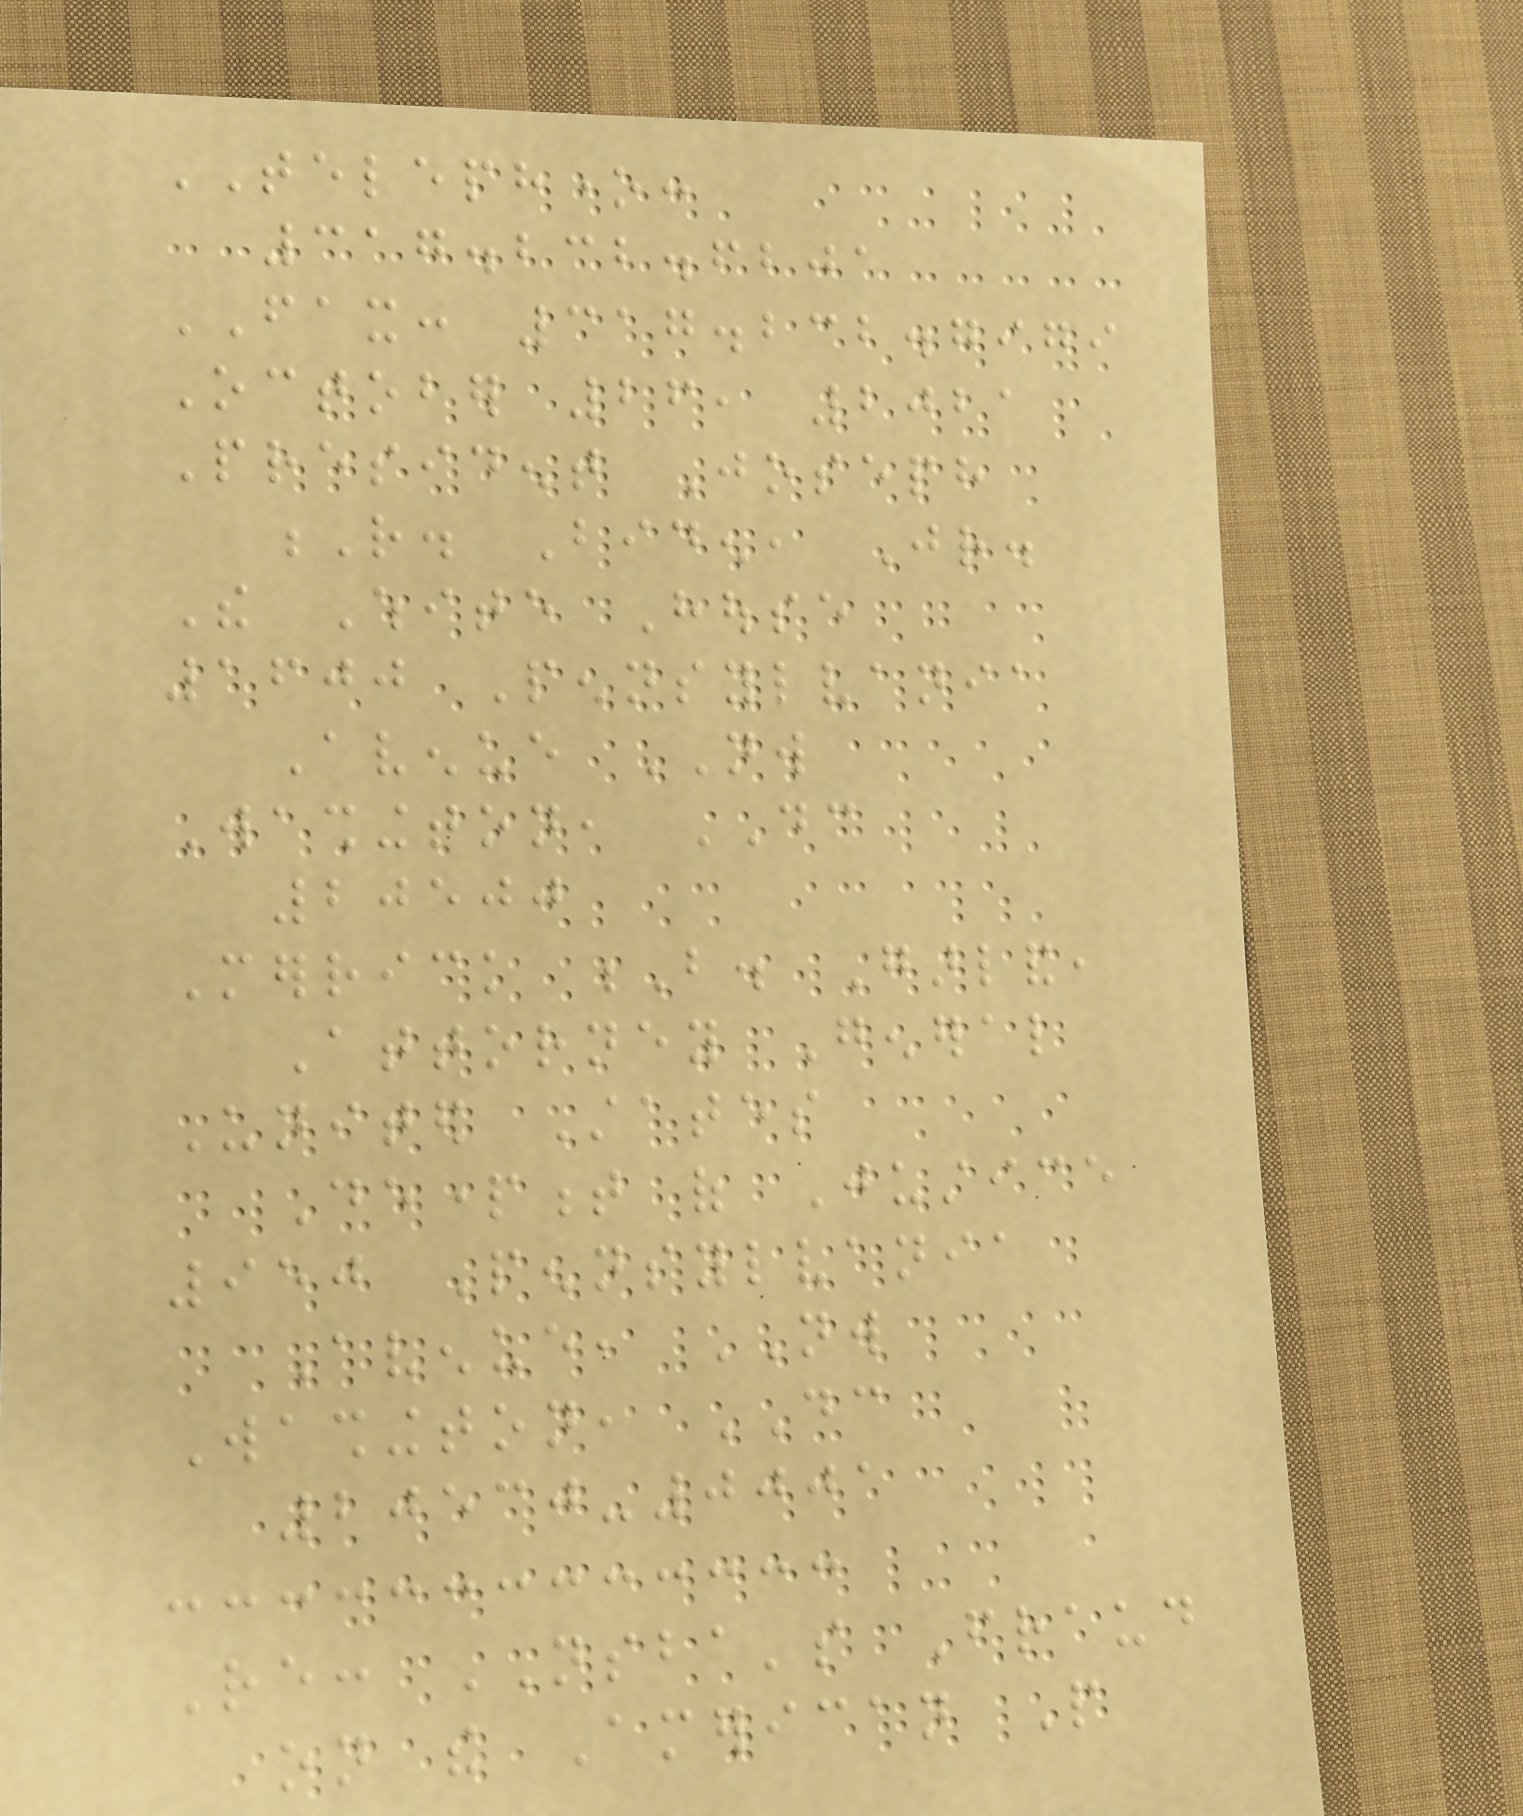TELEPHONE:
317.232.6201
FAX: 317.232.7979
October 26, 2021
President Joseph
R. Biden, Jr.
The White House
1600 Pennsylvania
Avenue NW
Washington, DC
20500
Merrick B. Garland,
Attorney General
United States
Department of Justice
950 Pennsylvania
Avenue, NW
Washington, DC
20530-0001
Re: NSBA's Fraud
on the American People
